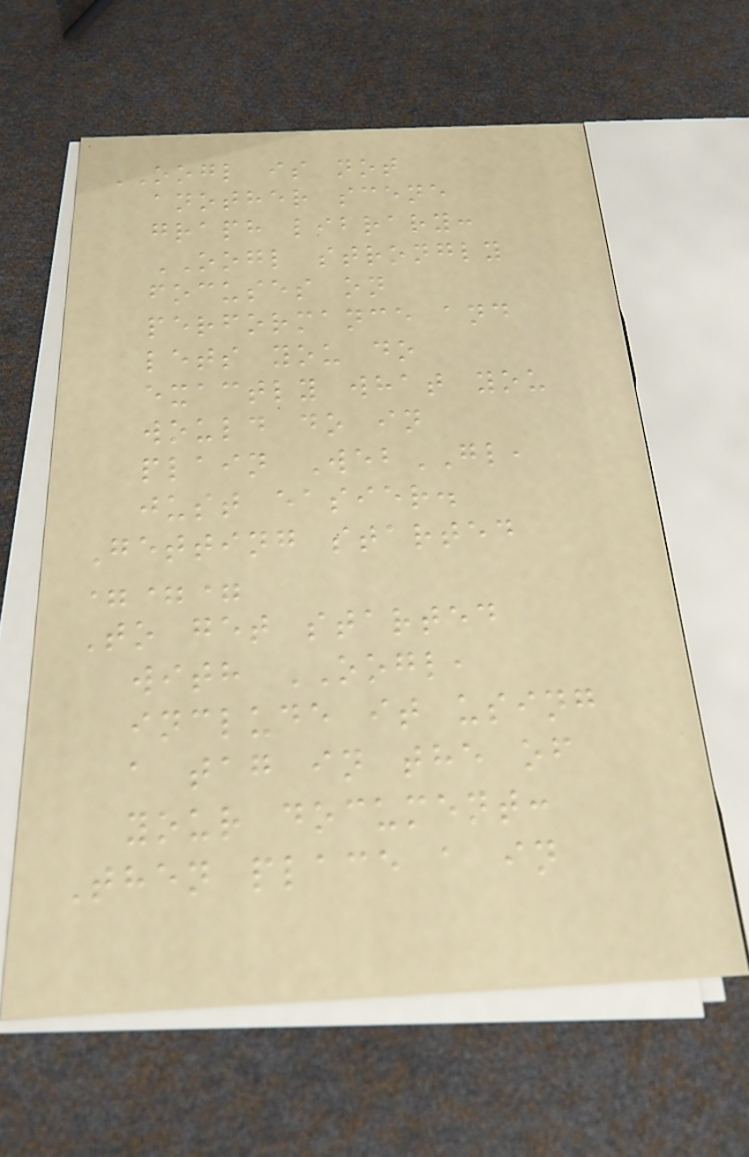OOGL is not
another scene
graph library:
OOGL strongly
focuses on
performance and
lets you do
exactly what you
would do in
plain WebGL,
just easier.
Getting started
===
To get started
with OOGL,
include it using
a tag in the of
your document:
Then place a in
